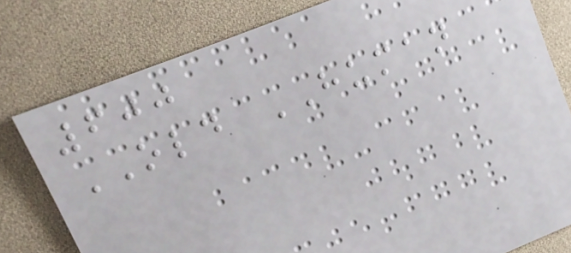600
OLD HUMAN
